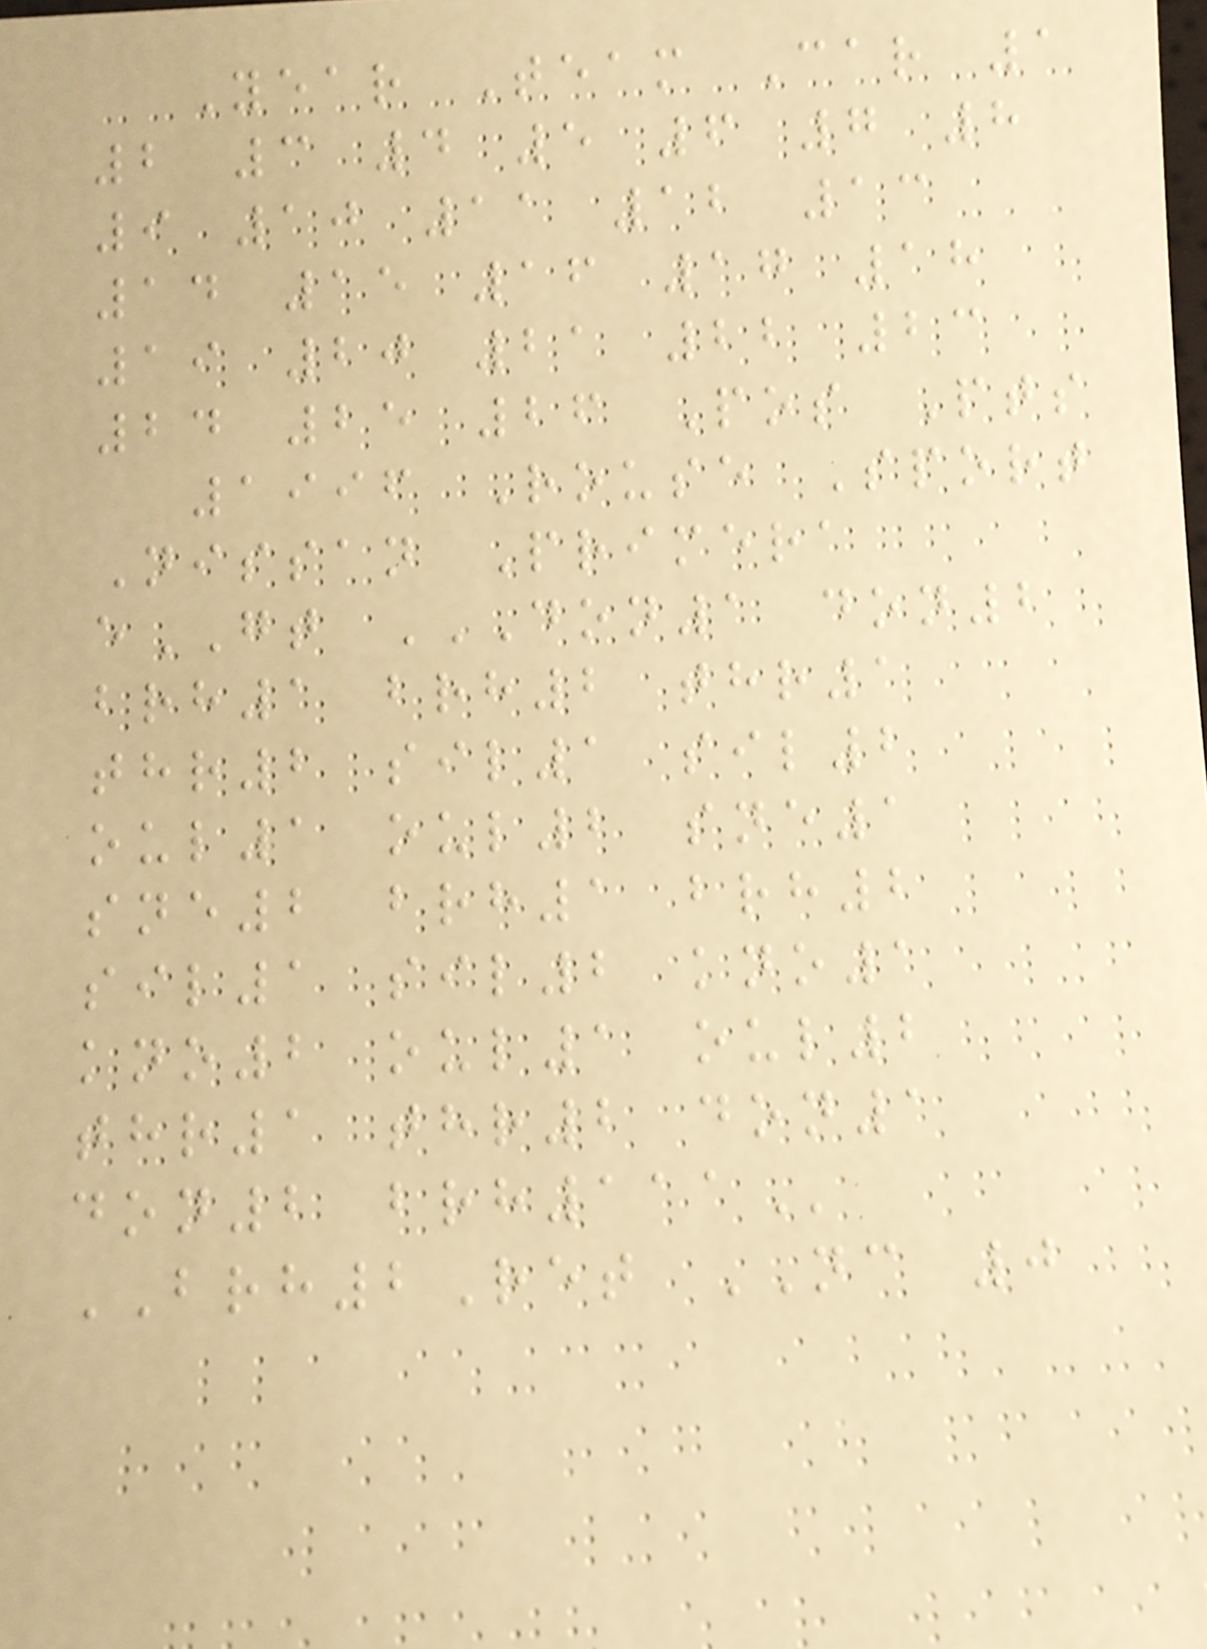Year Team Car 1
2 3 4 5 6 7 8
9 10 11 12 13
14 15 16 17 18
19 20 21 22 23
24 25 26 Pos Pts
1996 Rouse Sport
Nissan Primera
eGT DON1 DON2
BRH1 BRH2 THR1
THR2 SIL1 SIL2
OUL1 OUL2 SNE1
SNE2 BRH1 BRH2
SIL1 SIL2 KNO1
KNO2 OUL1 OUL2
THR1 THR2 DON1
DON2 BRH111
BRH2Ret NC 0
